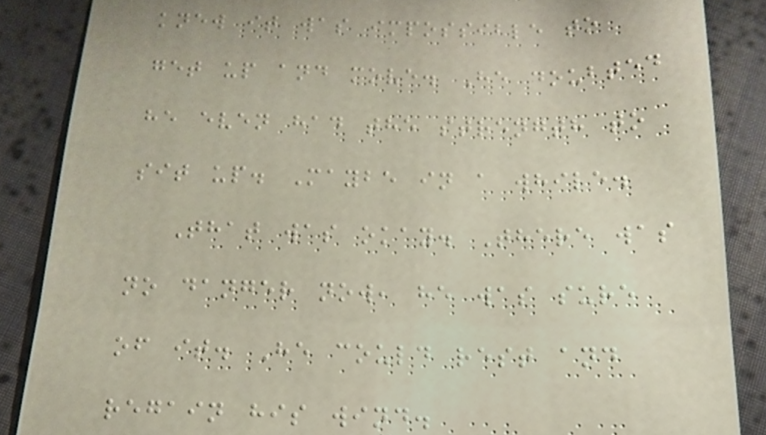knew it was impossible to
get up and move. He doubted
he even had the strength to
sit up. Maybe in a while.
That was okay. There was
no danger now, he was sure
of it. He could rest and
regain his wind.
